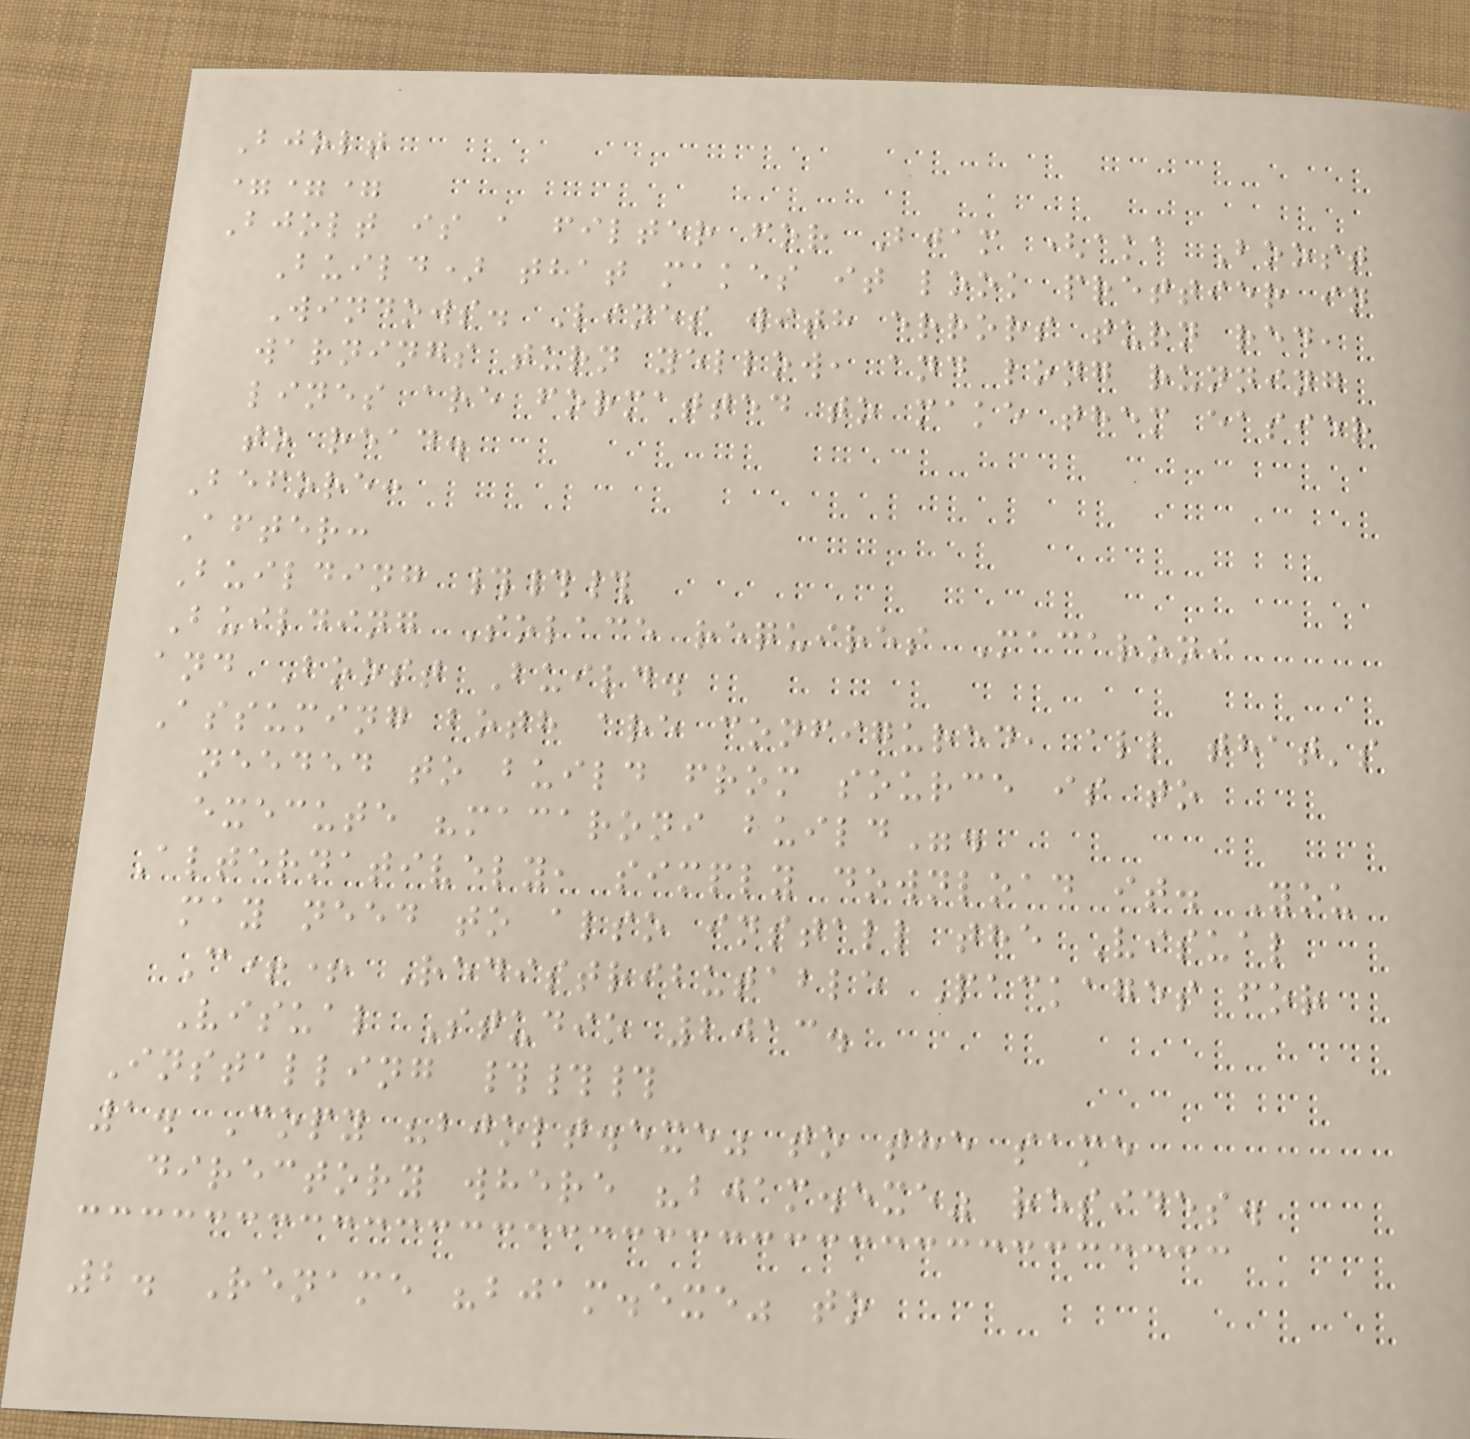Bjolt
===
Bjolt is a filter for Bjam (aka Boost
Build) that makes it look prettier in
Windows. Lines with errors turn red,
warnings turn yellow, and long running
lines are formatted to make them easier
to read.
Before:
After:
Building ###
Building Solace requires Macaroni
and Boost Build.
Assuming both are configured, all that's
needed to build from source is to
execute "macaroni build".
Alternatively, simply download it. You
may need to also install the Visual
C++ Redistributable Packages for
Visual Studio 2013.
Installing ###
1. Copy "bjolt.exe" to the same
directory where "bjam.exe" resides.
2. Rename "bjam.exe" to
